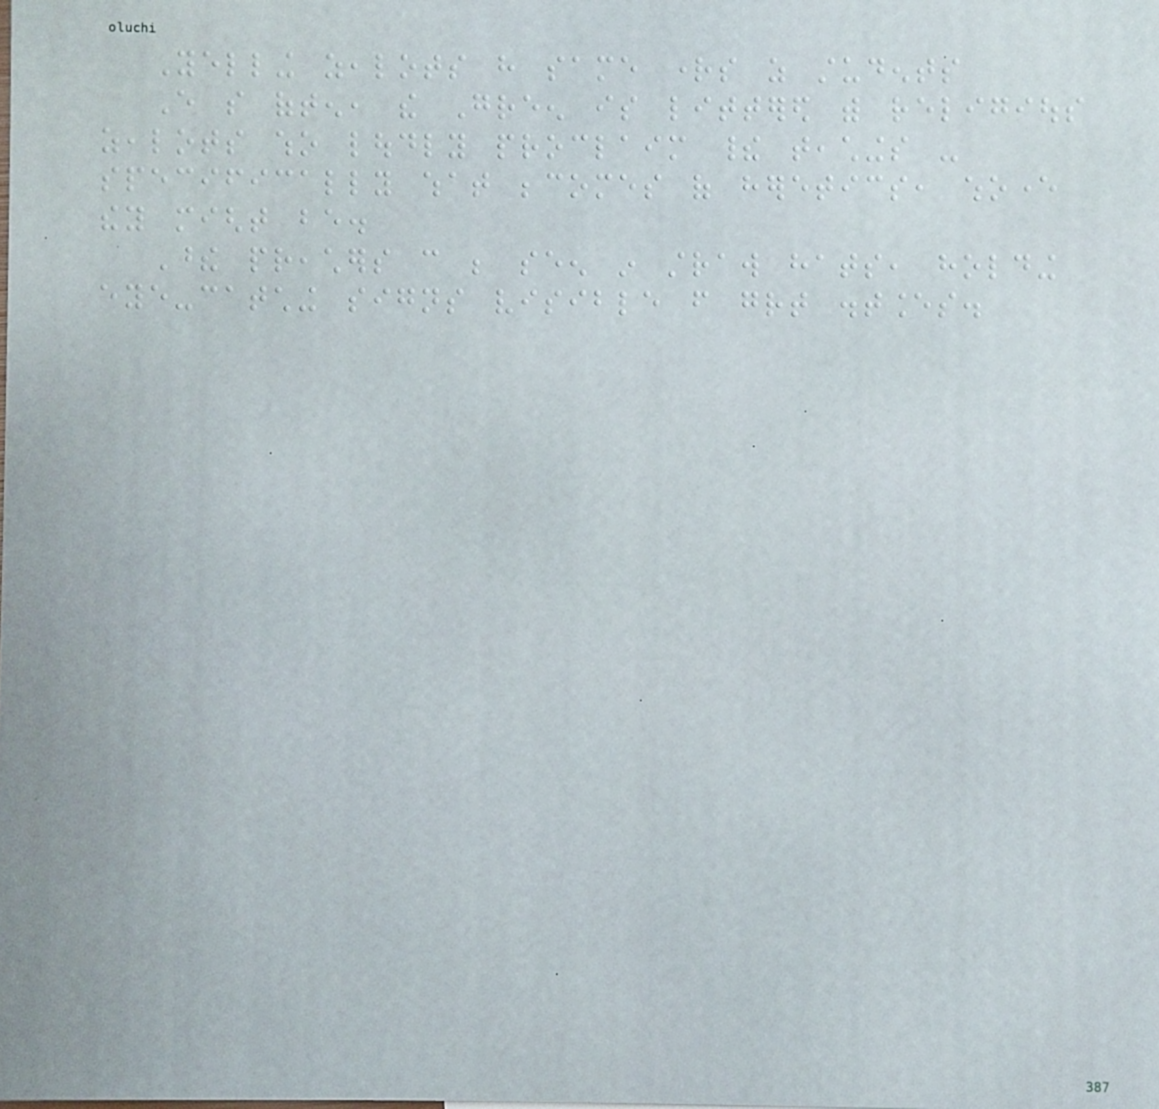Yelling zealots have same rights as students
Every so often, the Green is littered with religious
zealots who loudly proclaim their teachings -
specifically what becomes of heretics, whoever
they might be.
These preachers can be seen in straw hats, holding
eye-catching signs visible from great distances.
